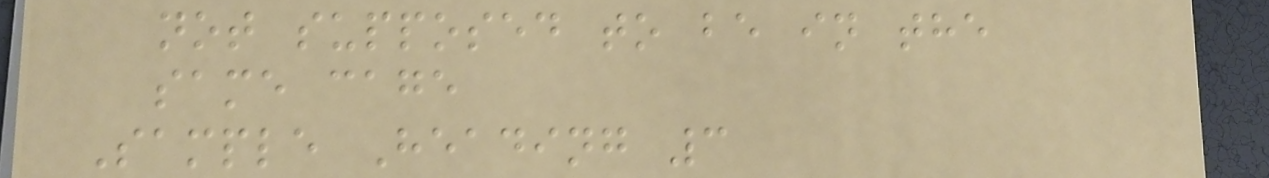not supposed to be in the
same cage
Sample Heading 3
